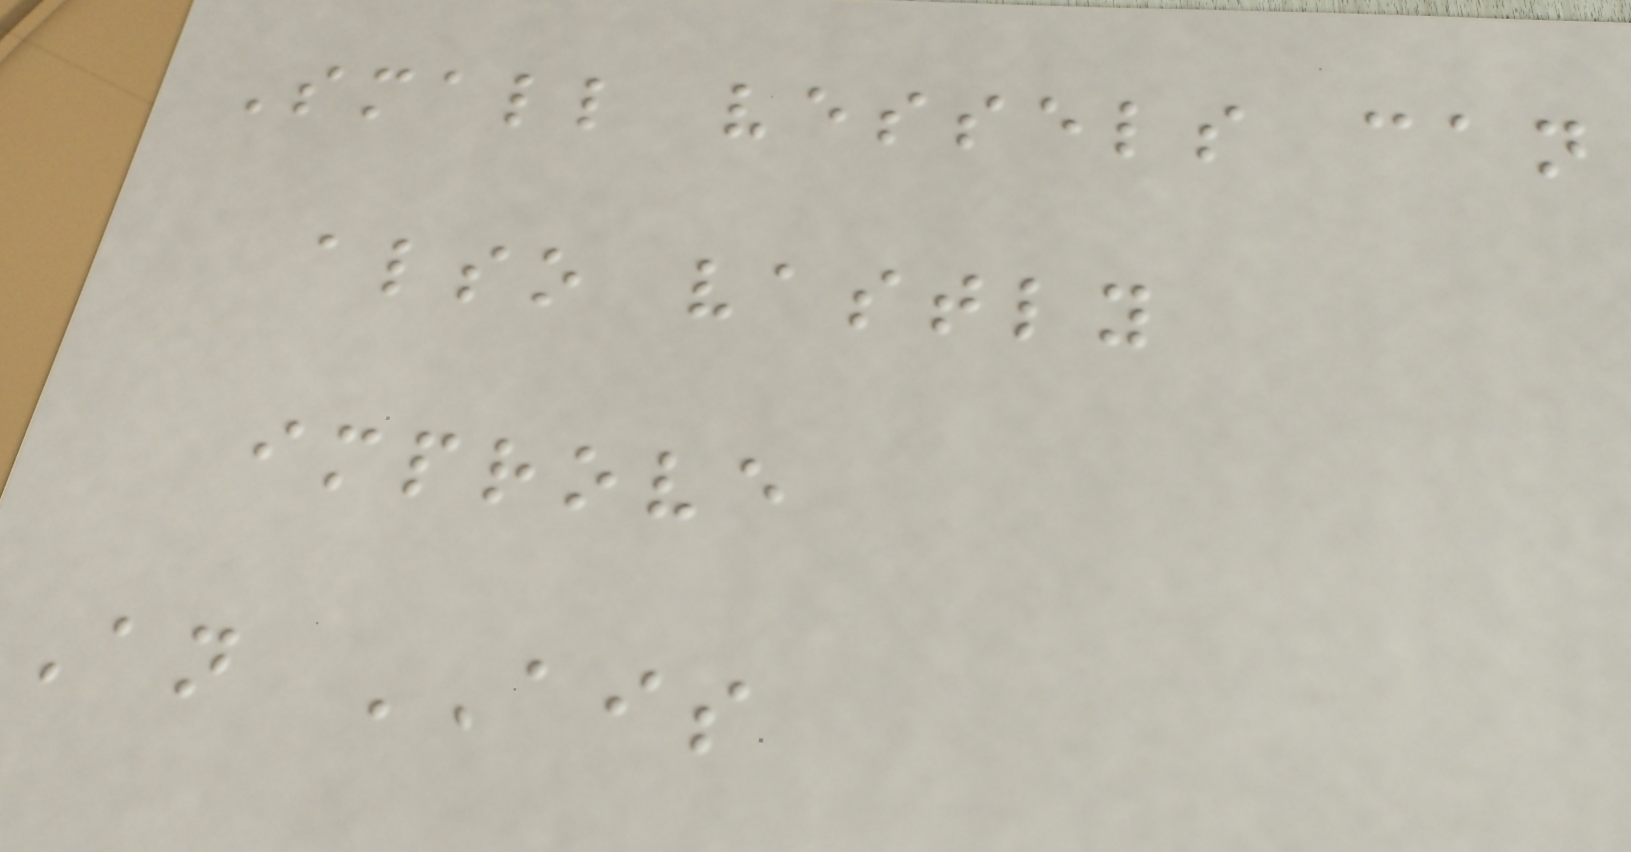Small vessels can
also vastly
improve
An AIS
